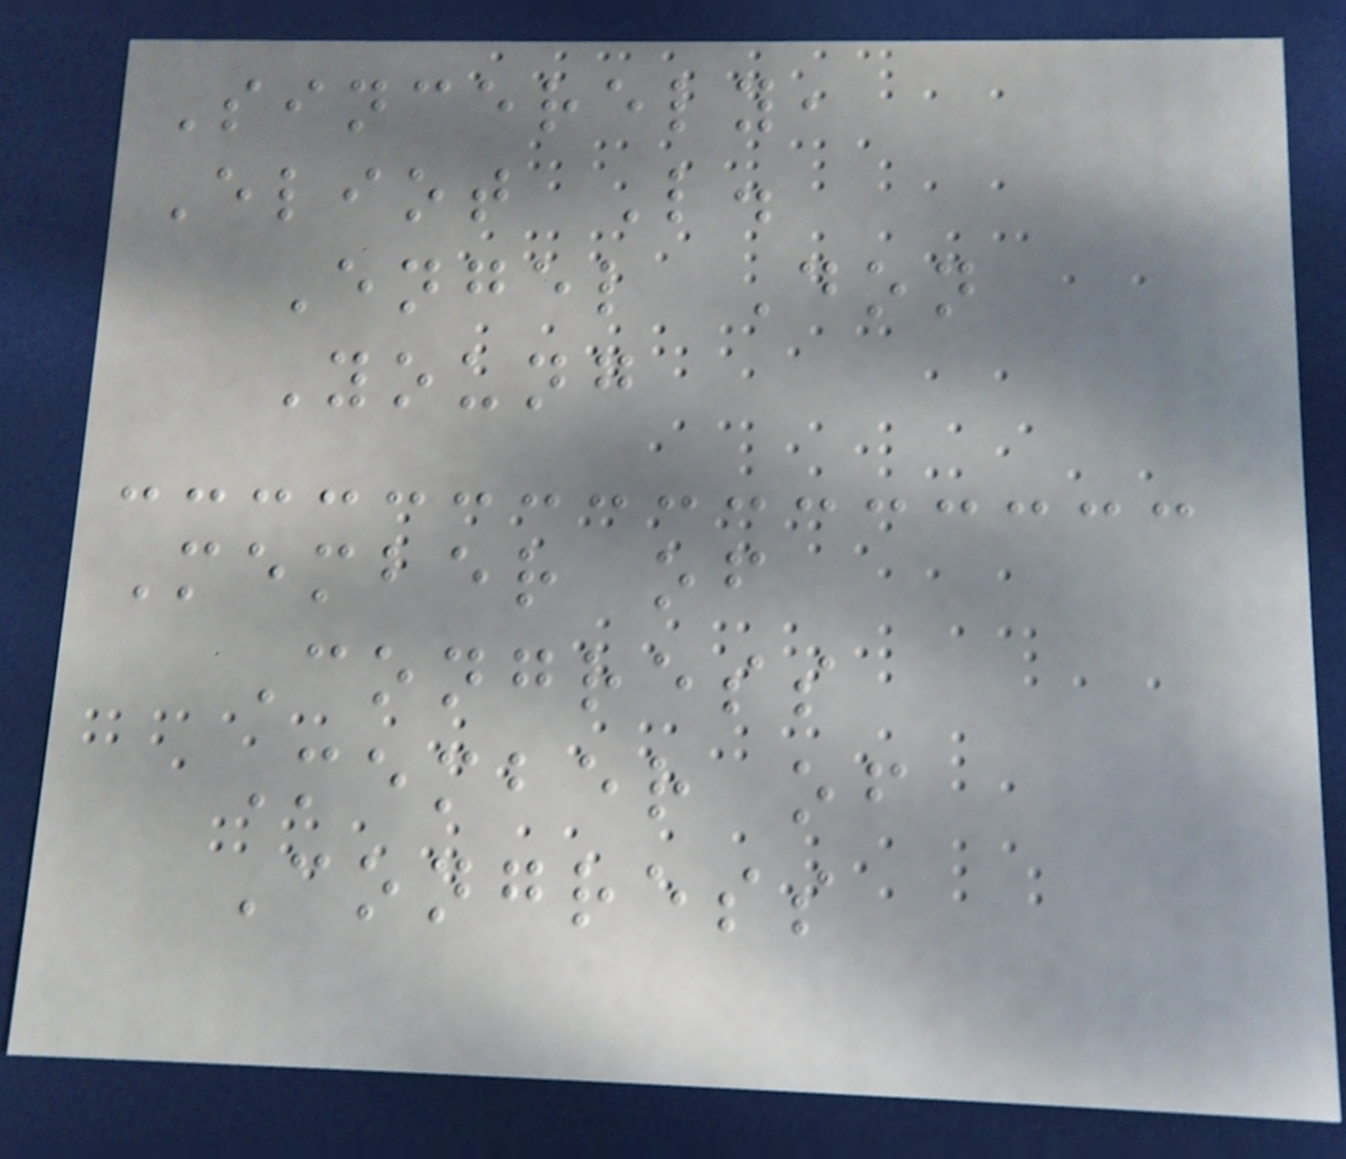Sincerely,
Eliot L.
Engel Don
Young
Member of
Congress
Member of
Congress
